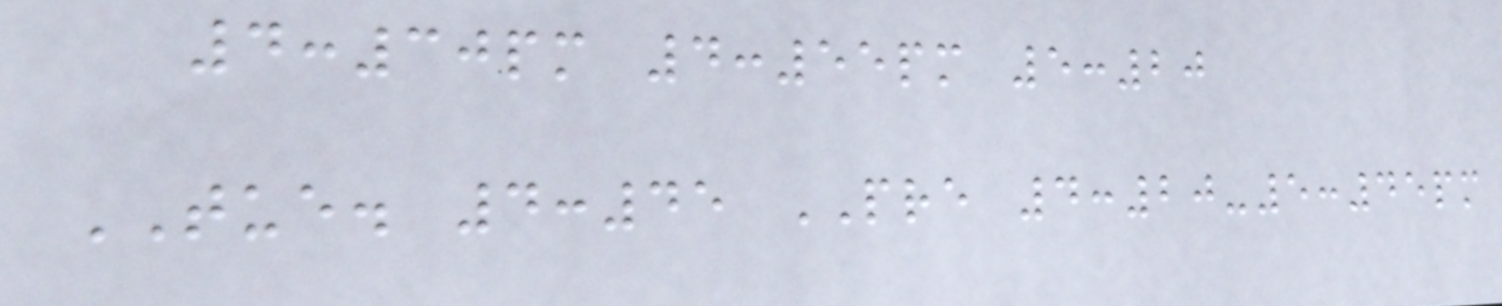4:30pm 4:55pm 5:20
TUE. 4:45 PRE 4:20-5:45pm
